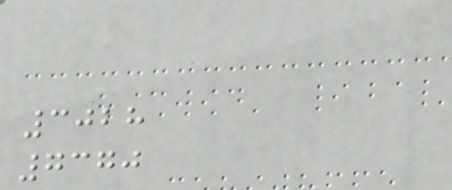3028
7370
